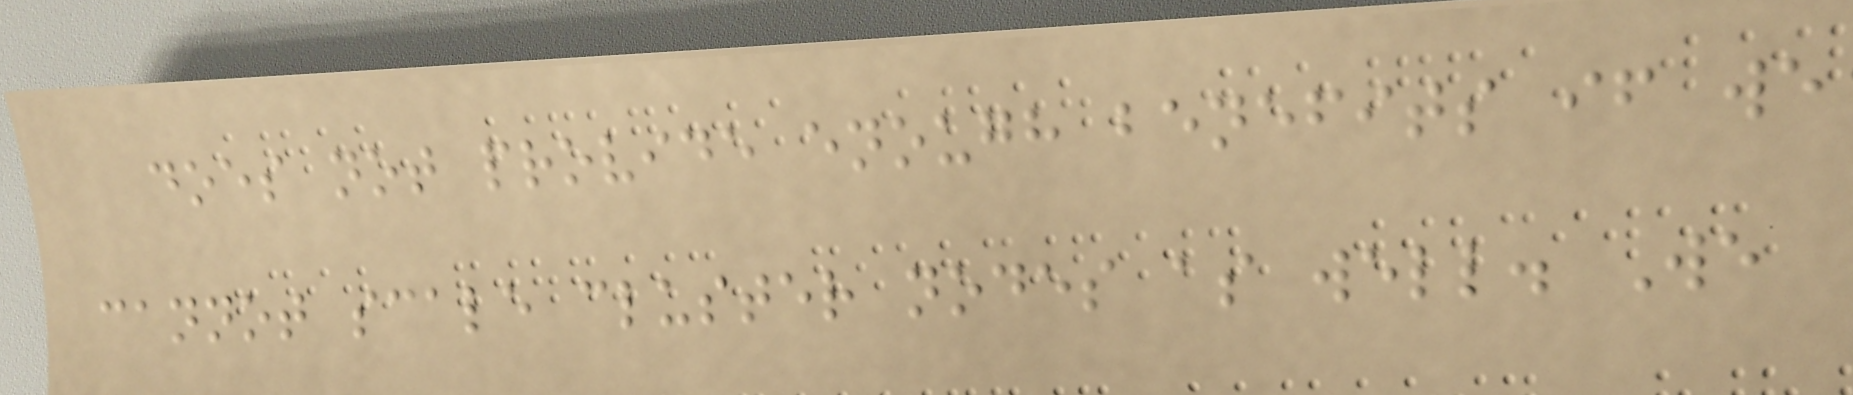does not provide enough benefits if we
cannot scale cluster nodes as well. We
